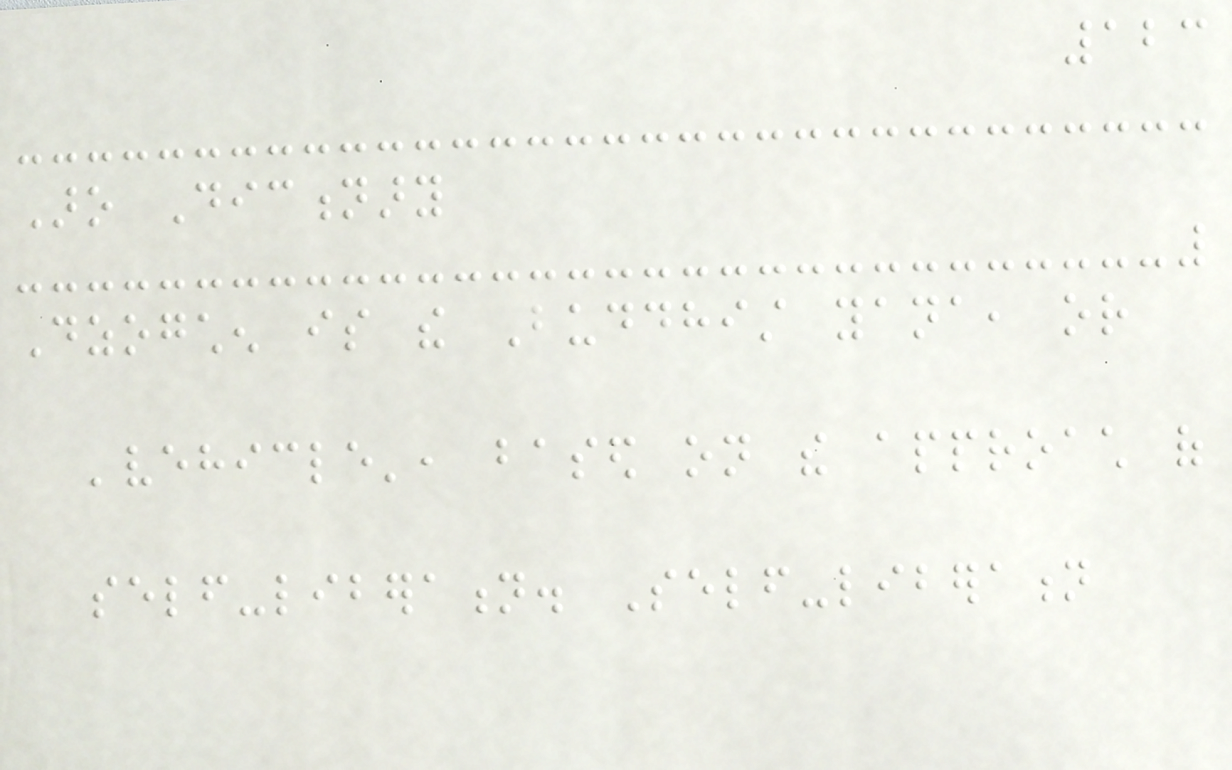123
Aro Dictionary
Dzogchen is the Buddhist yana, or
'vehicle', based on the approach of
self-liberation. Self-liberation
